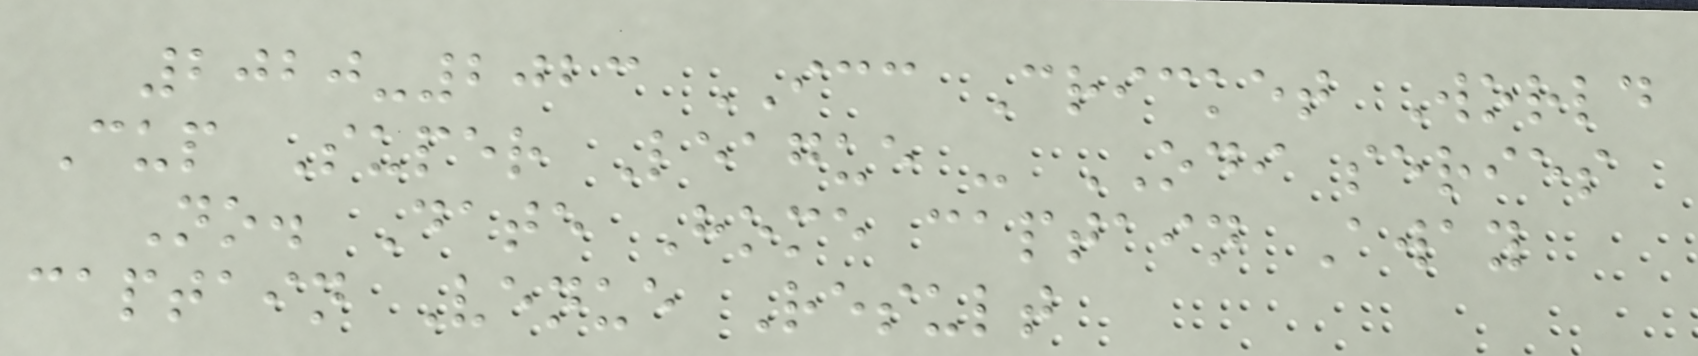2020-2023 ICC Cricket World
Cup Super League - ODI series
No. Date Home captain Away
captain Venue Result
